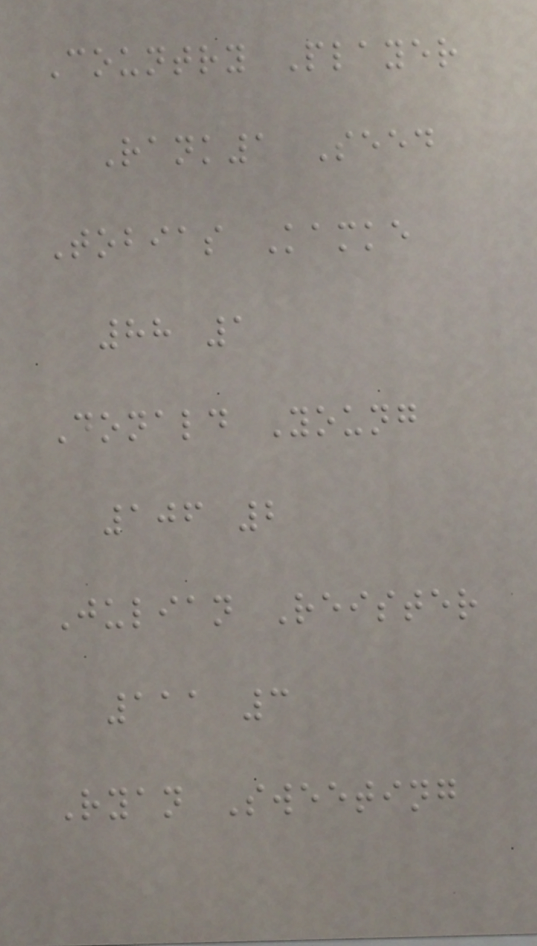Country Player
Rank1 Seed
Tobias Kamke
88 1
Donald Young
106 2
Julian Reister
111 3
Ryan Sweeting
